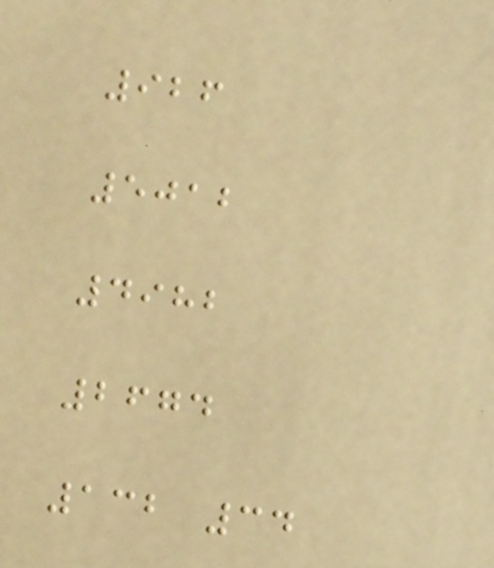926
5012
4982
2674
132 34
